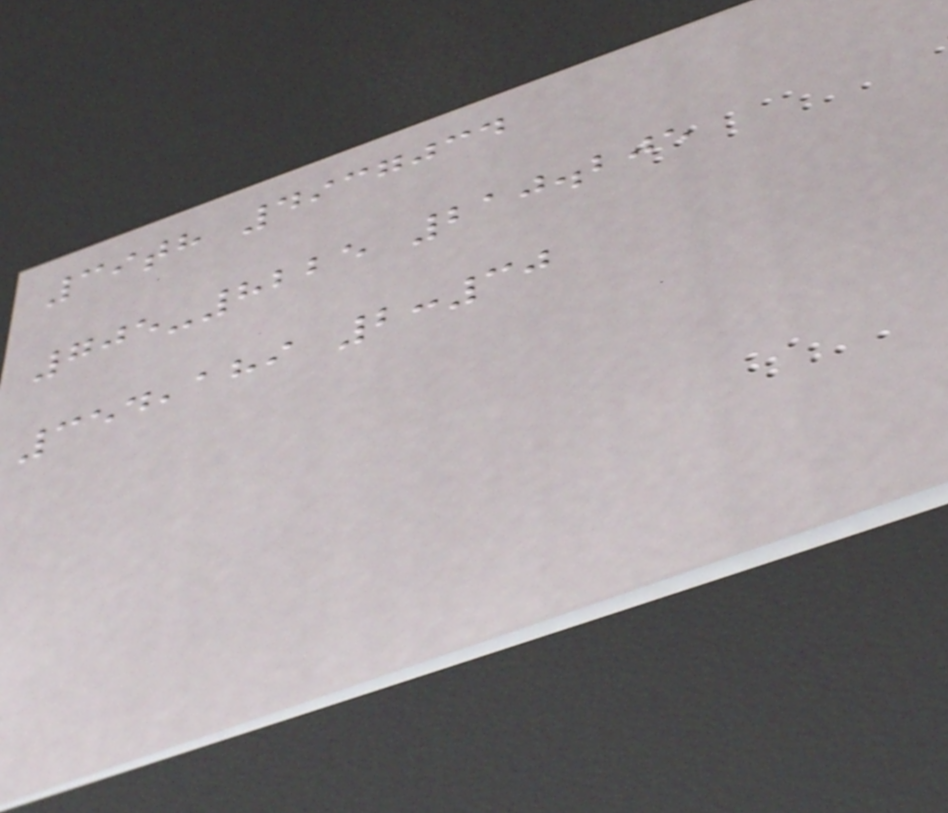39th 4937034
705-8225 210.205
354,189 2:30
